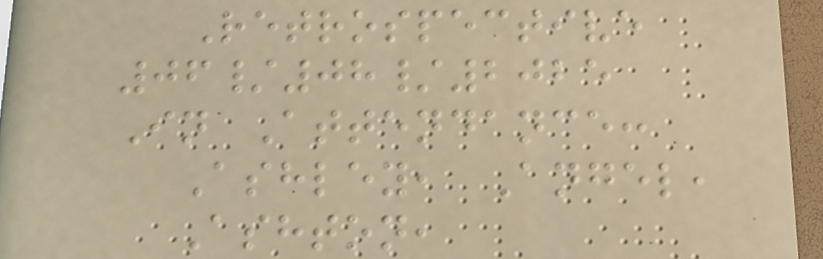Retrospective
06/08/2025
In Attendance:
Ashley, Angel,
Ashton,
